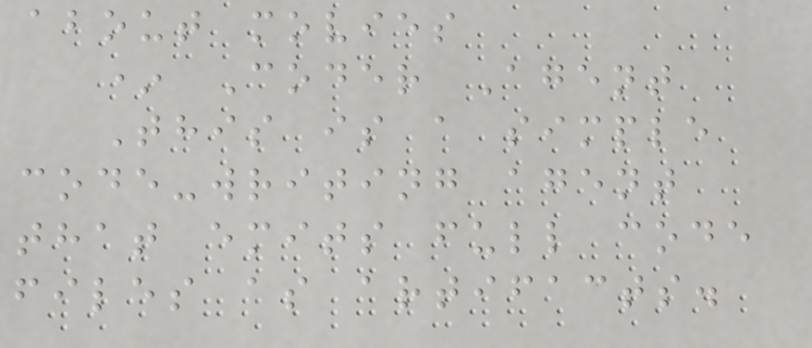about movies
* Coder Agent
This is a simple
code-writing agent
that emits full code
files as artifacts.
